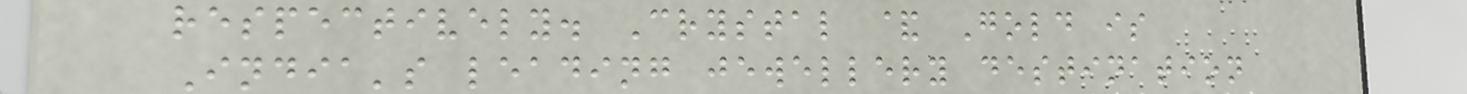respectively. Crystal & Gold is
India's leading jewellery destination
